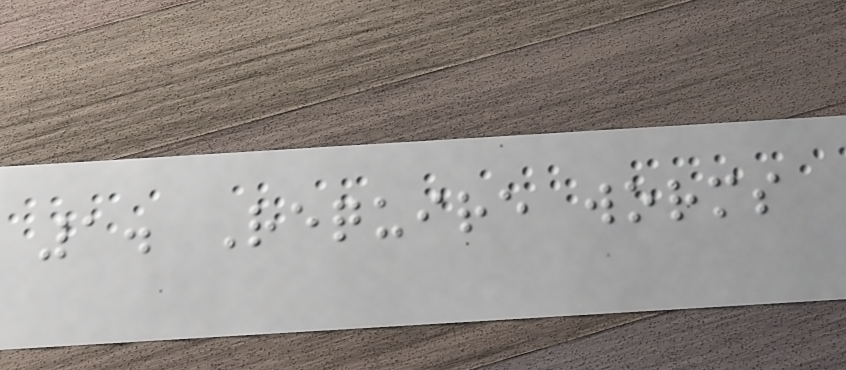1. Require worms
